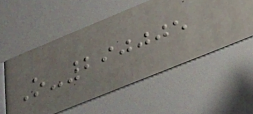O-290005
